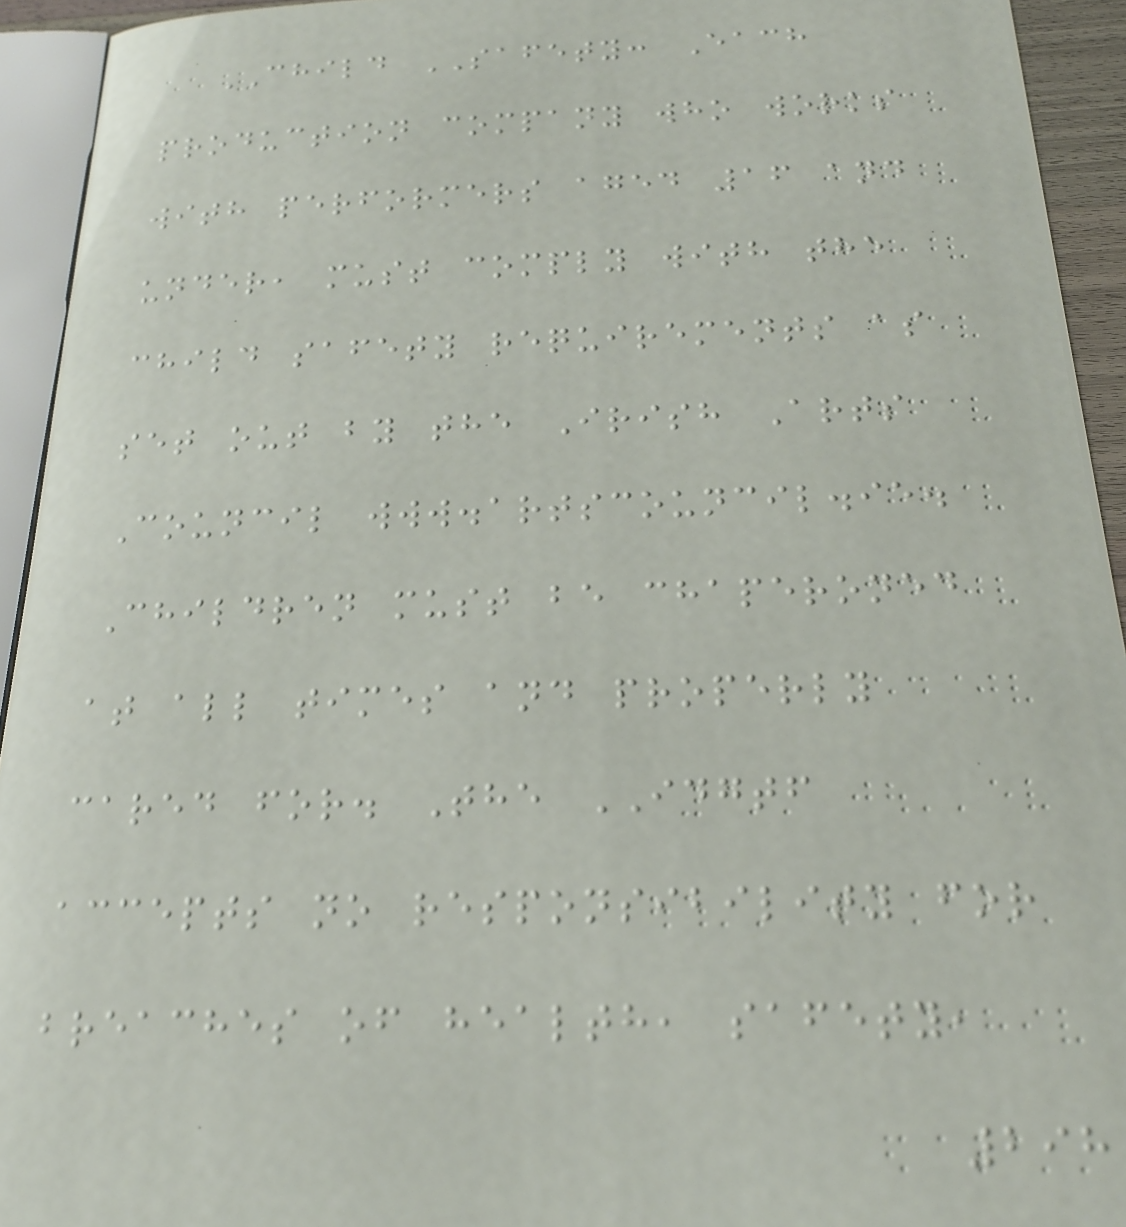CHILD SAFETY: Each
production company who works
with performers aged 16 and
under, must comply with the
child safety requirements as
set out by the Irish Arts
Council www.artscouncil.ie.
Children must be chaperoned
at all times and properly
cared for. The IDGTF
accepts no responsibility for
breaches of health, safety,
298
